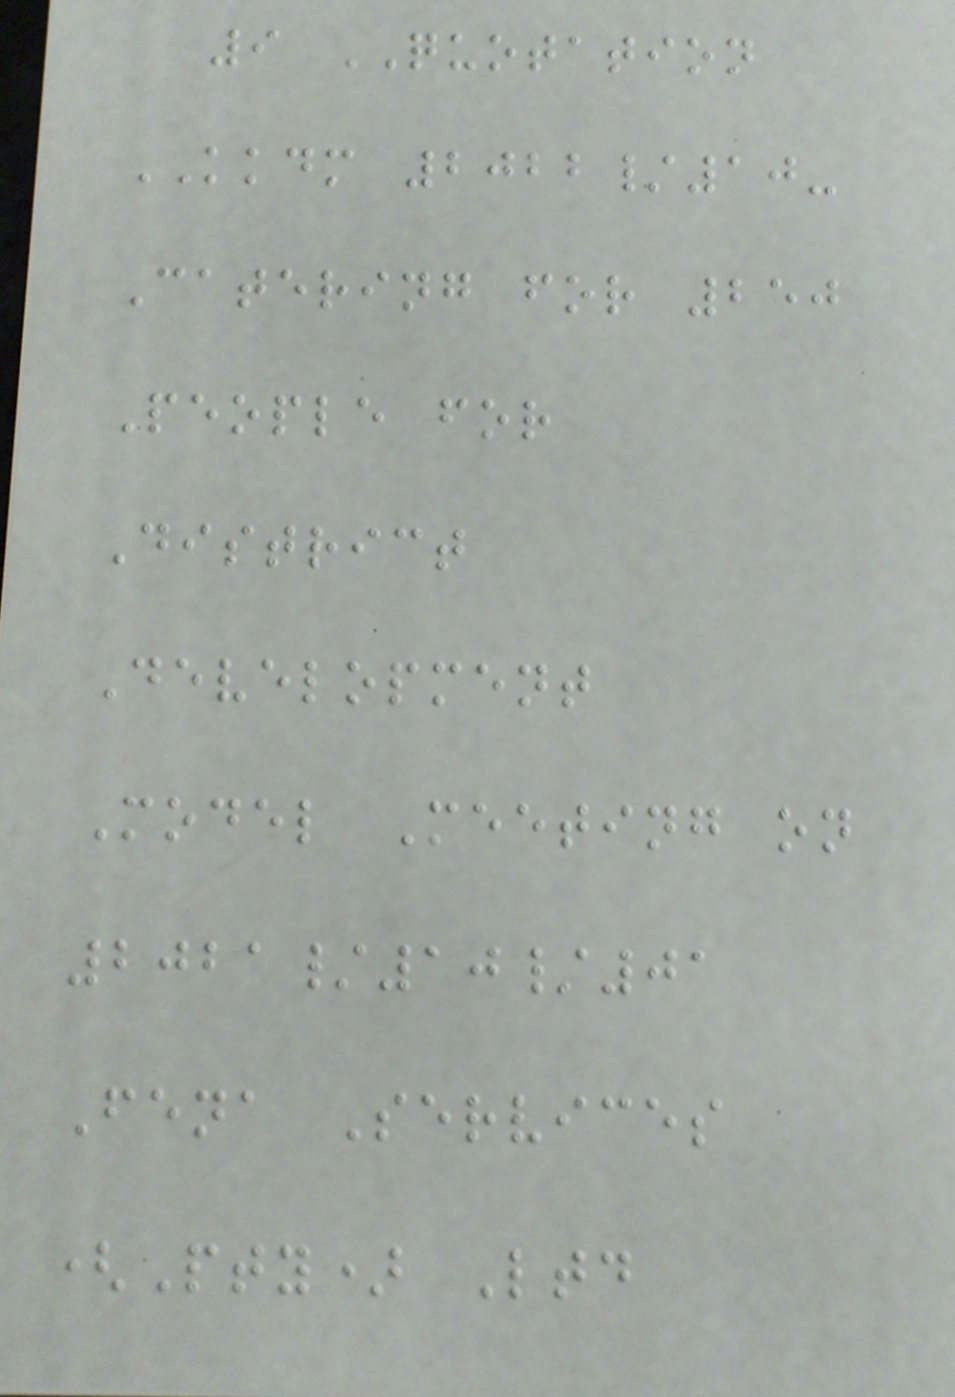9 QUOTATION
KKDM 2022/10-
Catering for 250
People for
District
Development
Model Meeting on
2021/10/01
Fena Services
(Pty) Ltd
